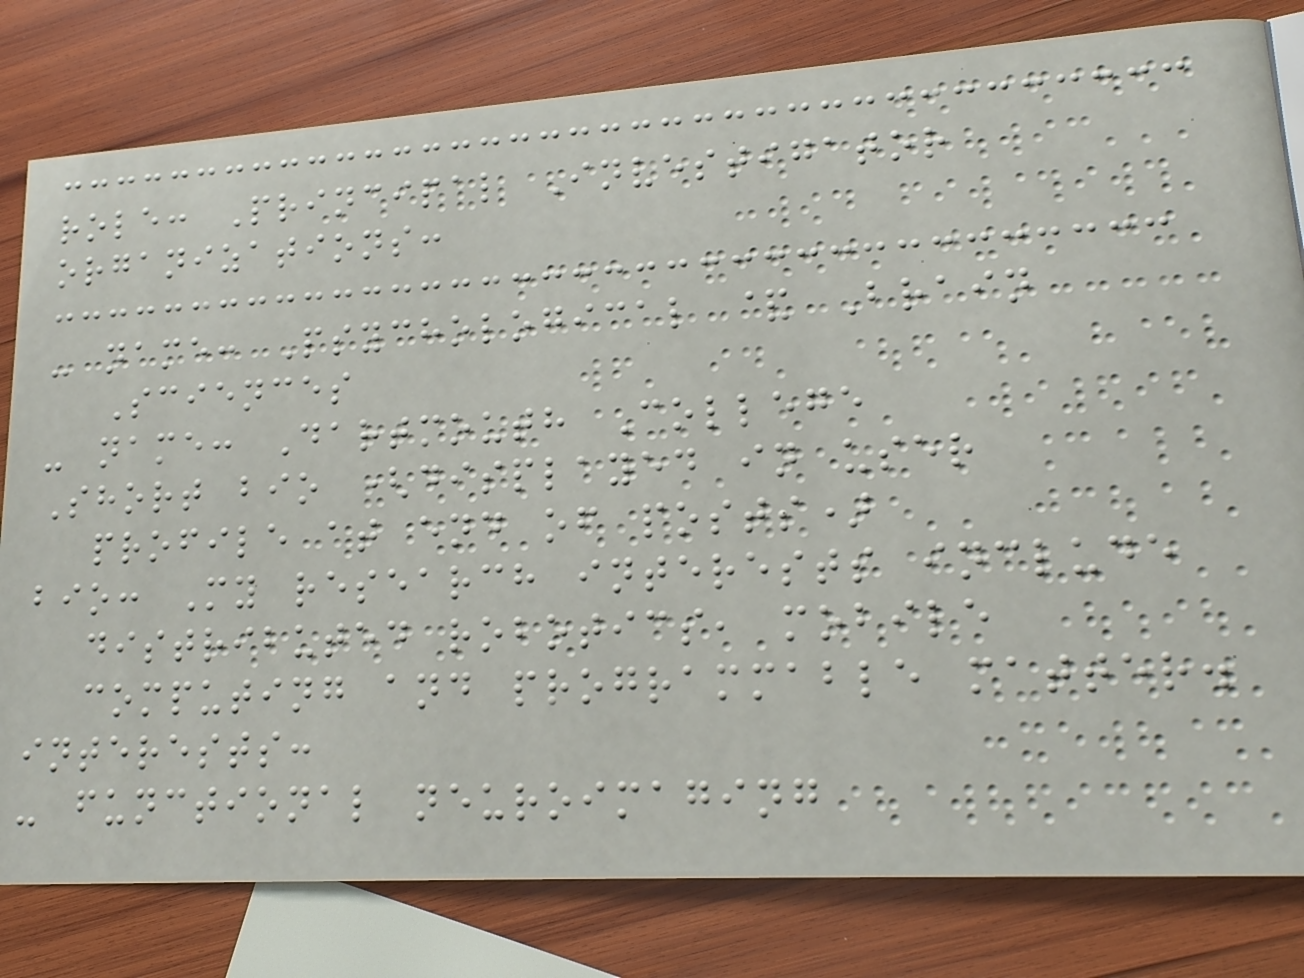role: Principal Investigator
organizations:
- name: Psychological & Brain
Sciences
- name: Dartmouth College
Short bio (displayed in user
profile at end of posts)
bio: My research interests include
distributed robotics, mobile
computing and programmable matter.
interests:
- functional neuroimaging
